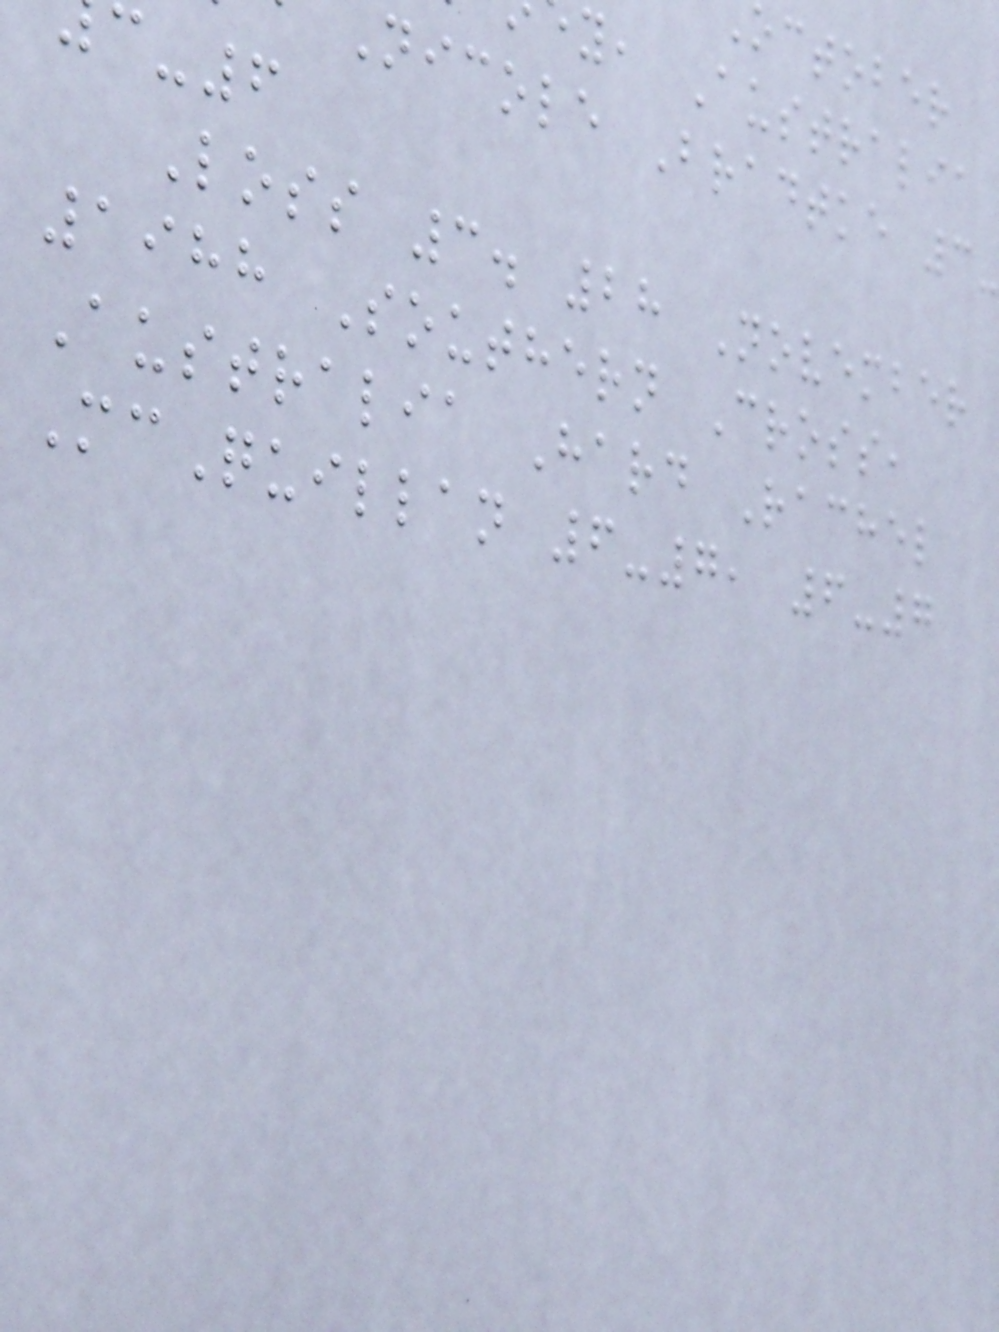october
y, Australia
nicole Bradtke 3-
Loss 3. 28 November
1988 Southern Cross,
Australia Hard Rachel
McQuillan 6-7, 6-7
